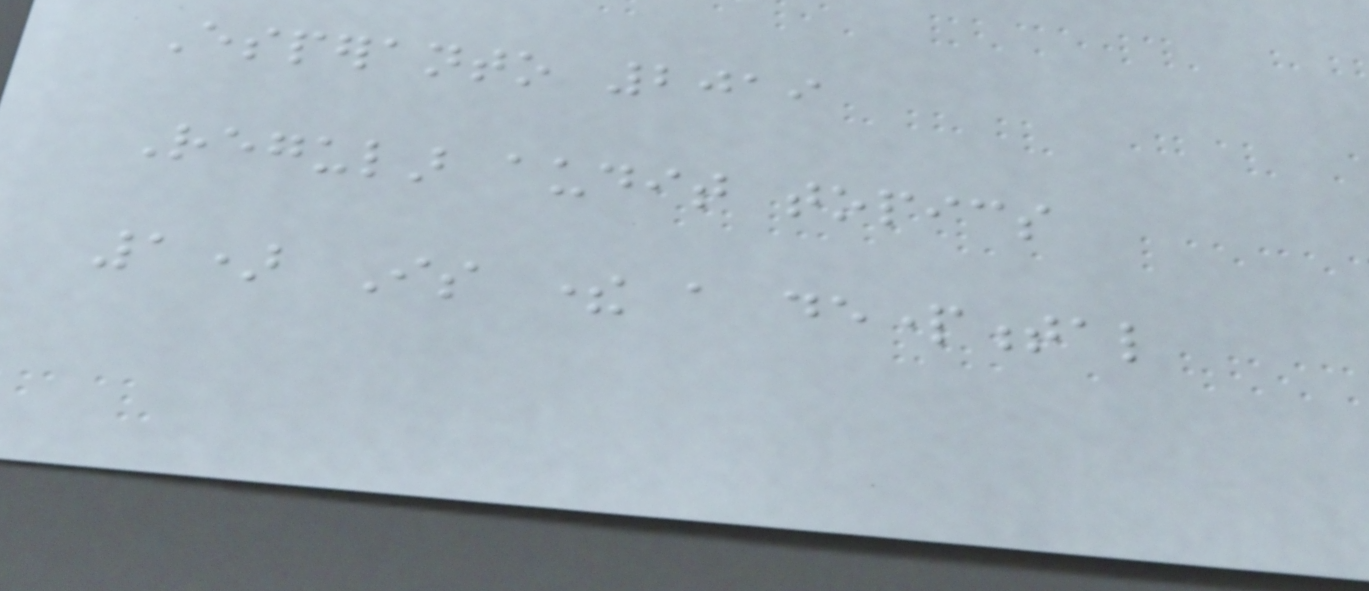Esperanto 2019
Regular audit topics
1) Is there a departmental
